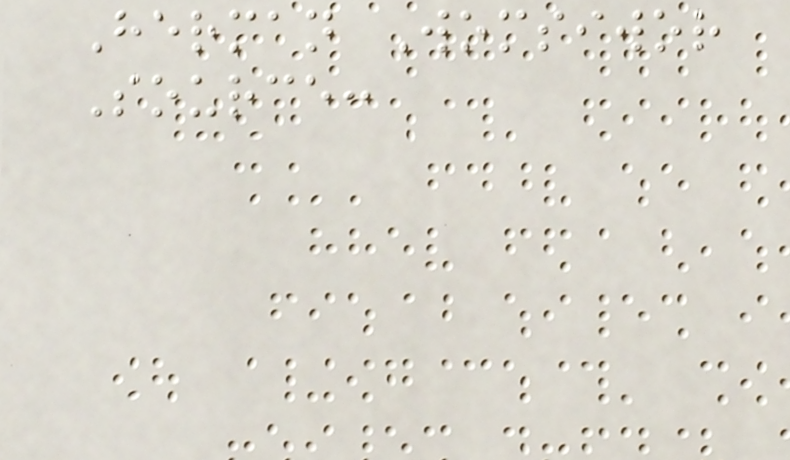Herman Womsiwor
Source:
